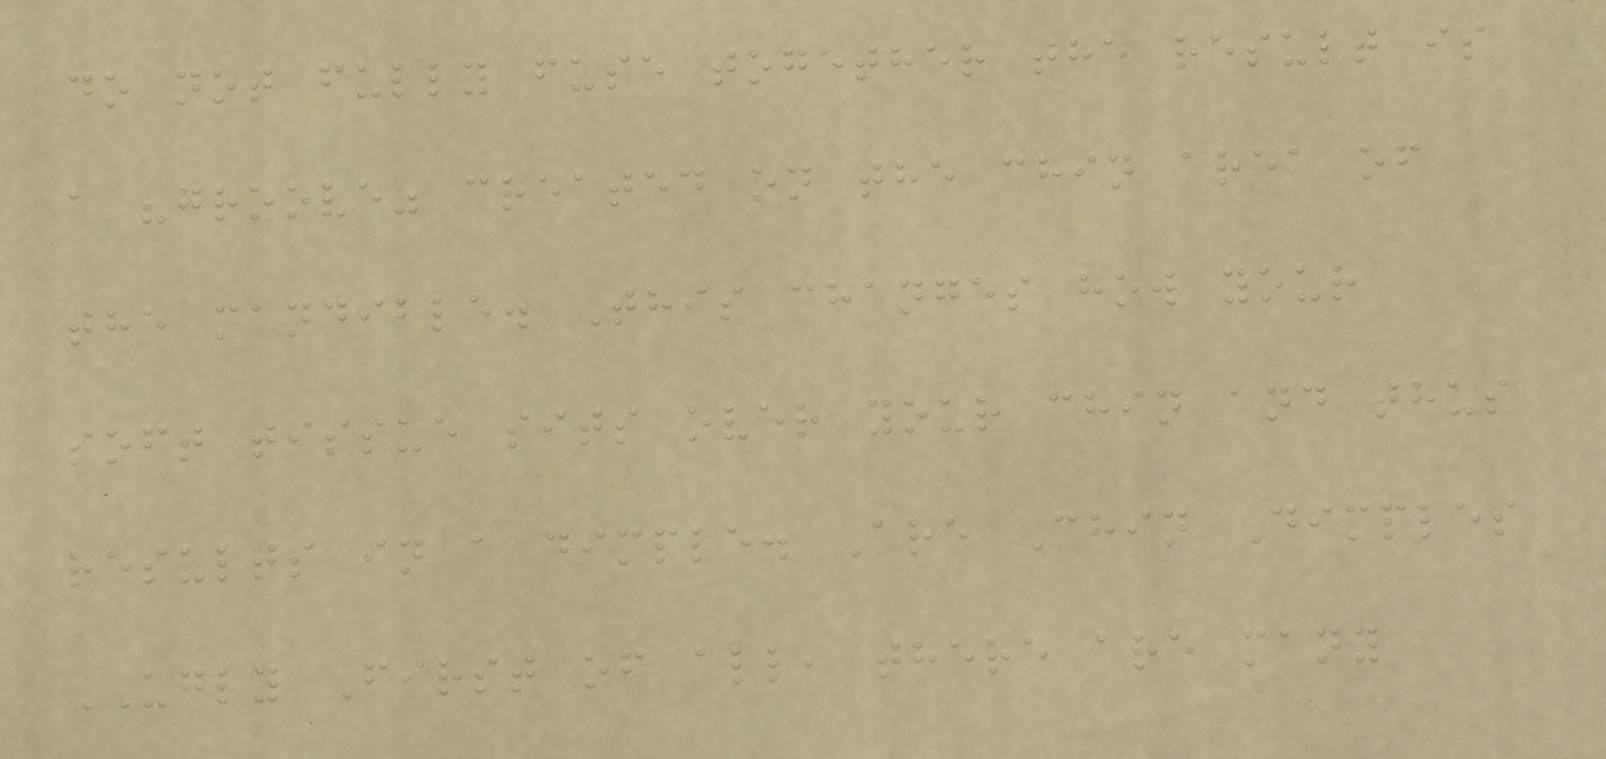do not fully fuse together the result is
a "groove" created on the chin area of
the mandible. This changes how your
soft tissue sits over your chin and thus
results in a dimple. Are Chin Dimples
UGLY First of all, there are many
